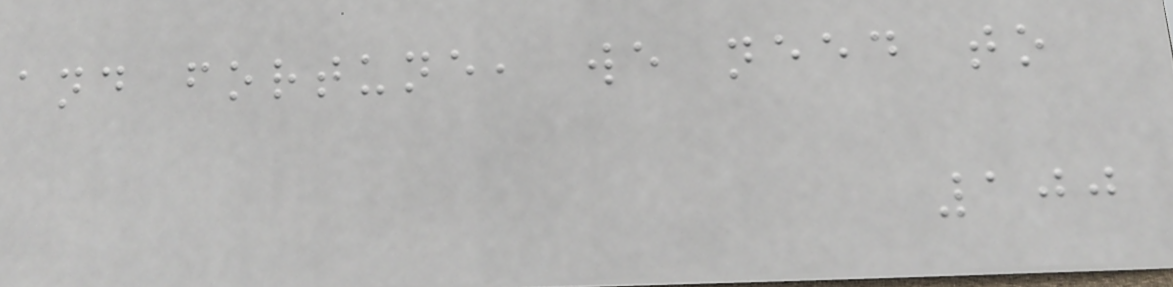and fortune, we need to
100
